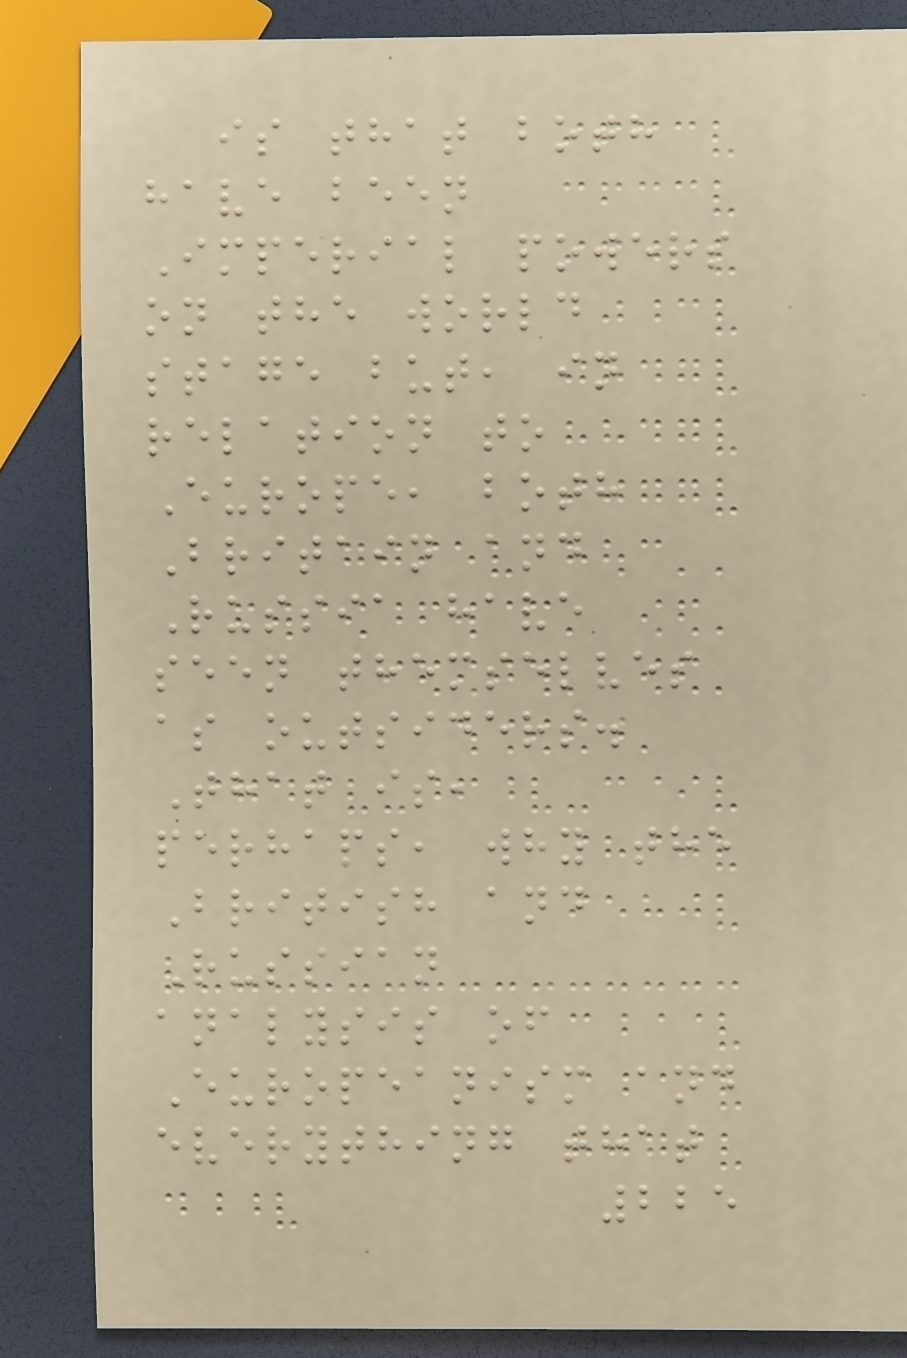is that both
have been
Imperial powers
on the world
stage but, in
relation to
Europe, both
Britain and
Russia have
seen themselves
as outsiders.
That is,
perhaps, why the
British and
Russian
analysis of
Europeanism and
everything that
225
